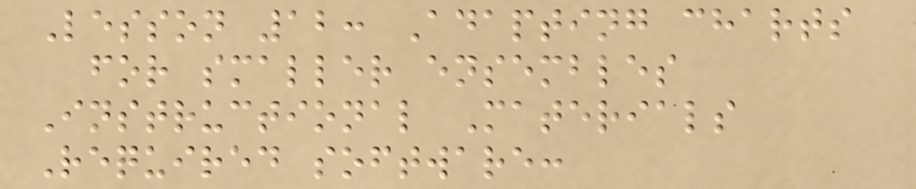Lesson 12: Adapting charts
for smaller ensembles
Instructional Materials
Required software:
